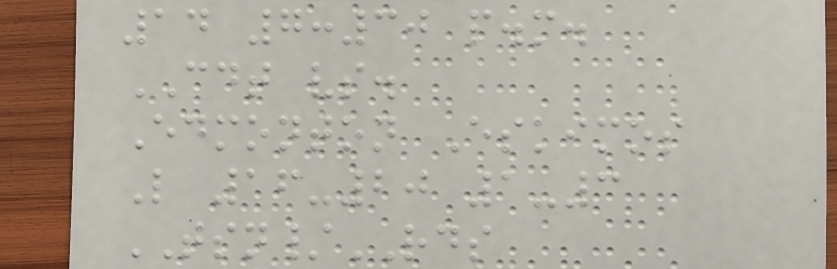14 7:30 p.m.
CDT vs.
Edmonton Eskimos
L 16-20 1-3
TSN/RDS
